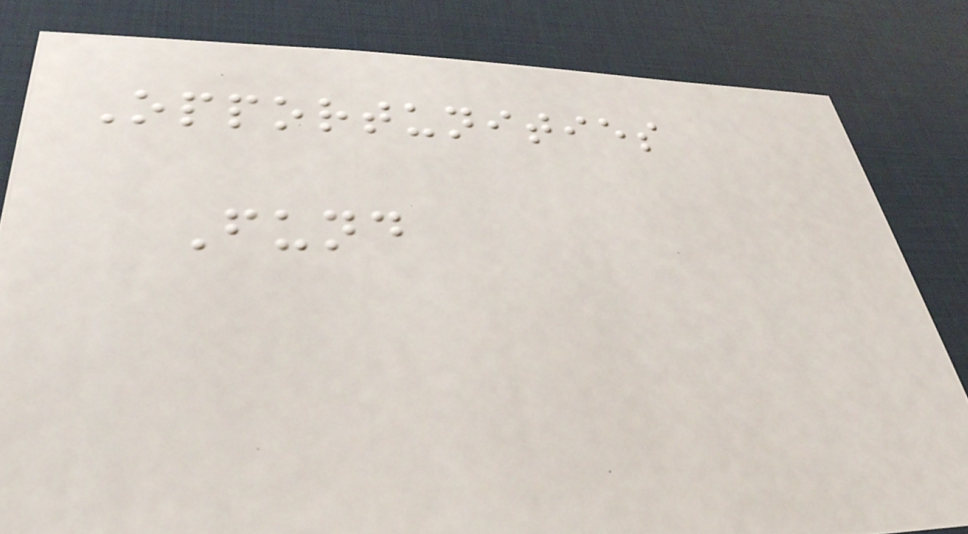Opportunities
Fund
